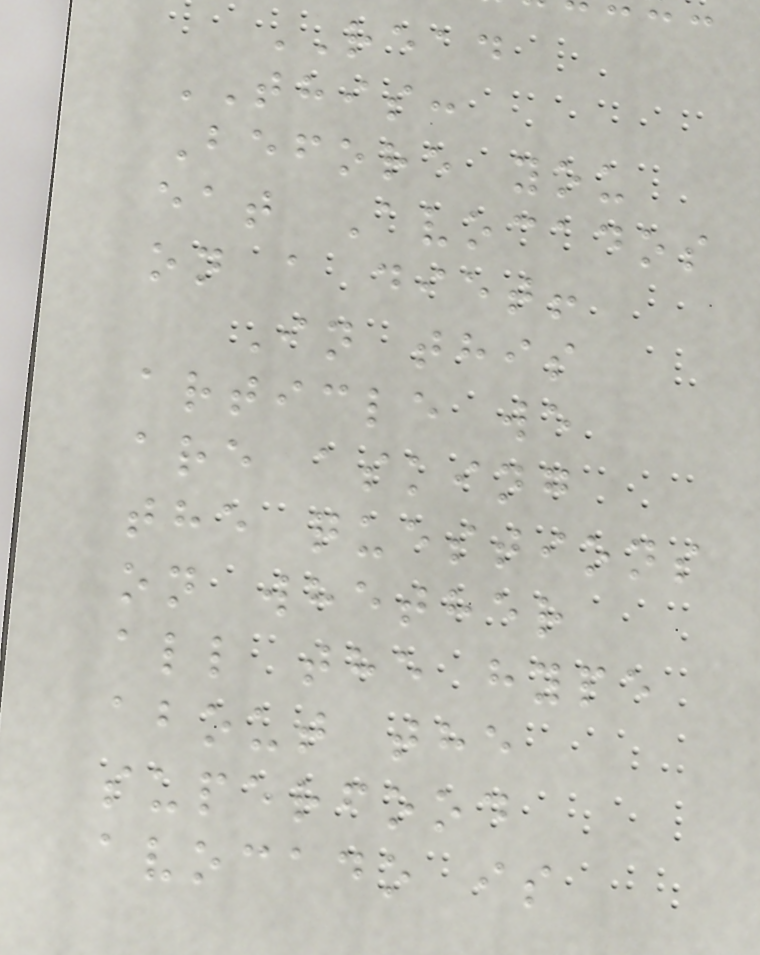READ
THIS:
Before you
eat Avocados
on a diet!
In this
article we
are asking
the questions
on whether
all the hype
about the
superfood
avocado is
